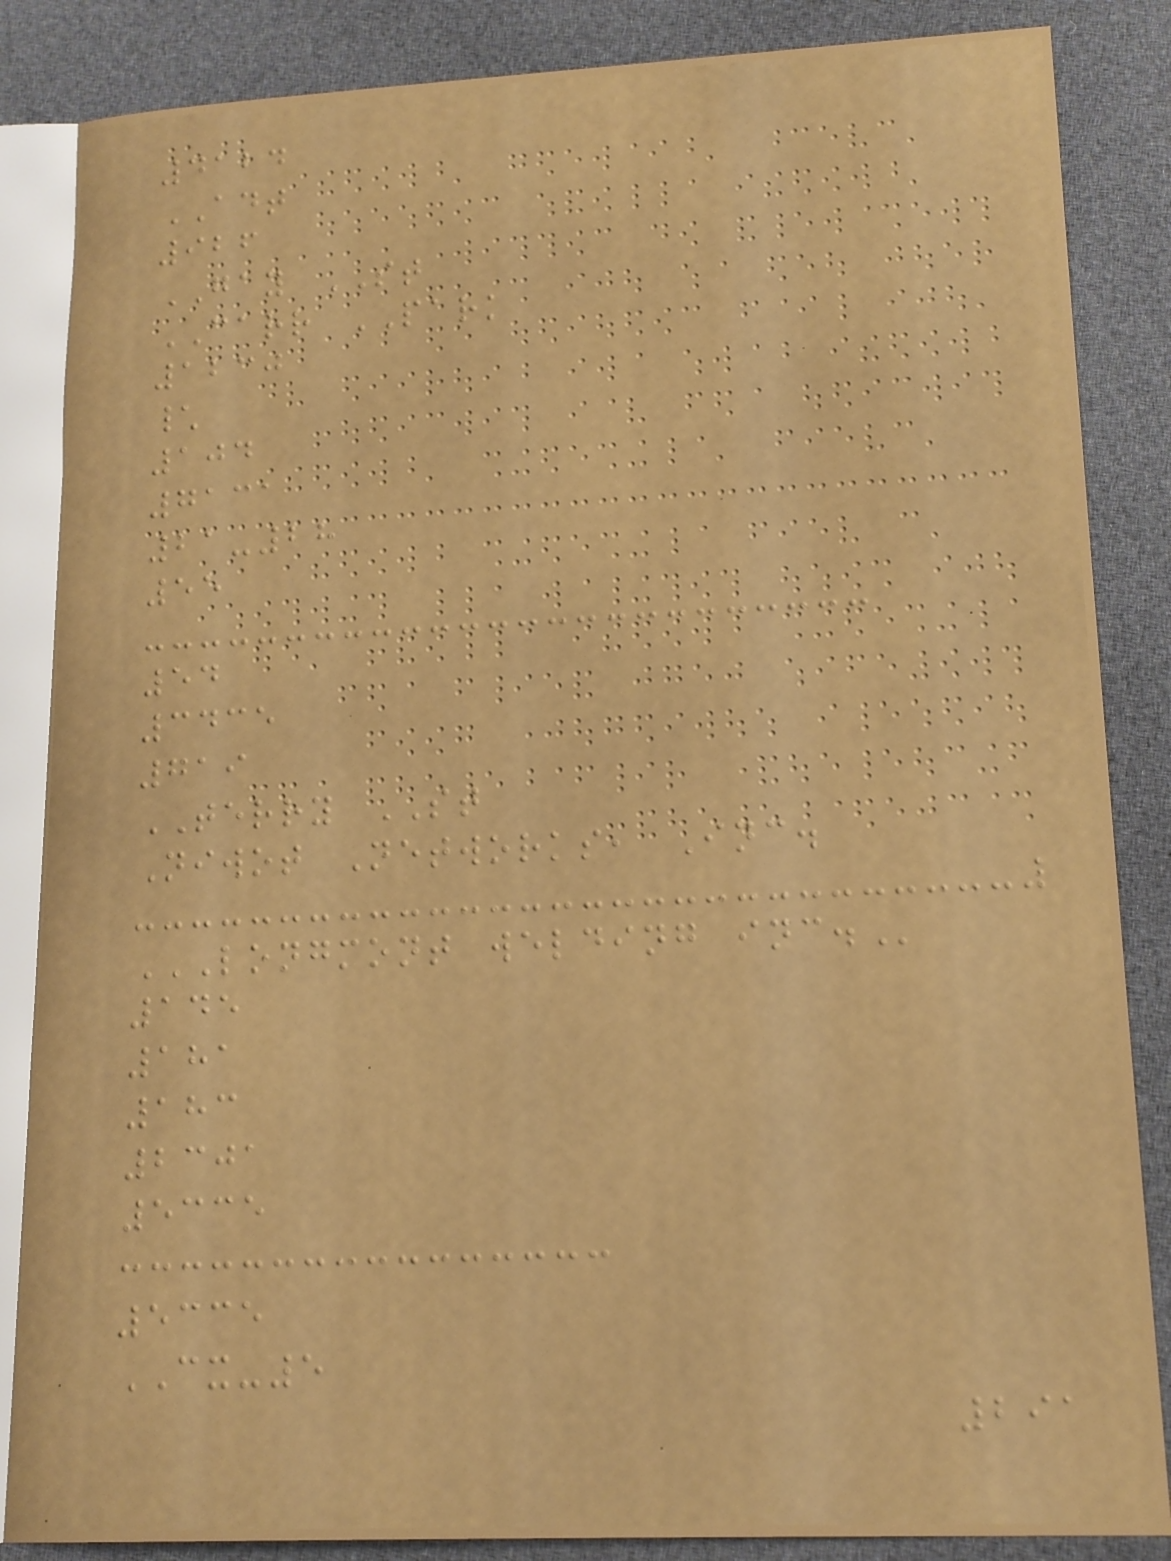4124
ADT
926
GAY ST
CARR PARK
1230
\
104
7131
21-28
55
54
3435
719
TERRY ST
Niwot Networks, Inc.
LONGMONT WELDING INC.
145
181
183
2301
5335
5335
CX-5
291
